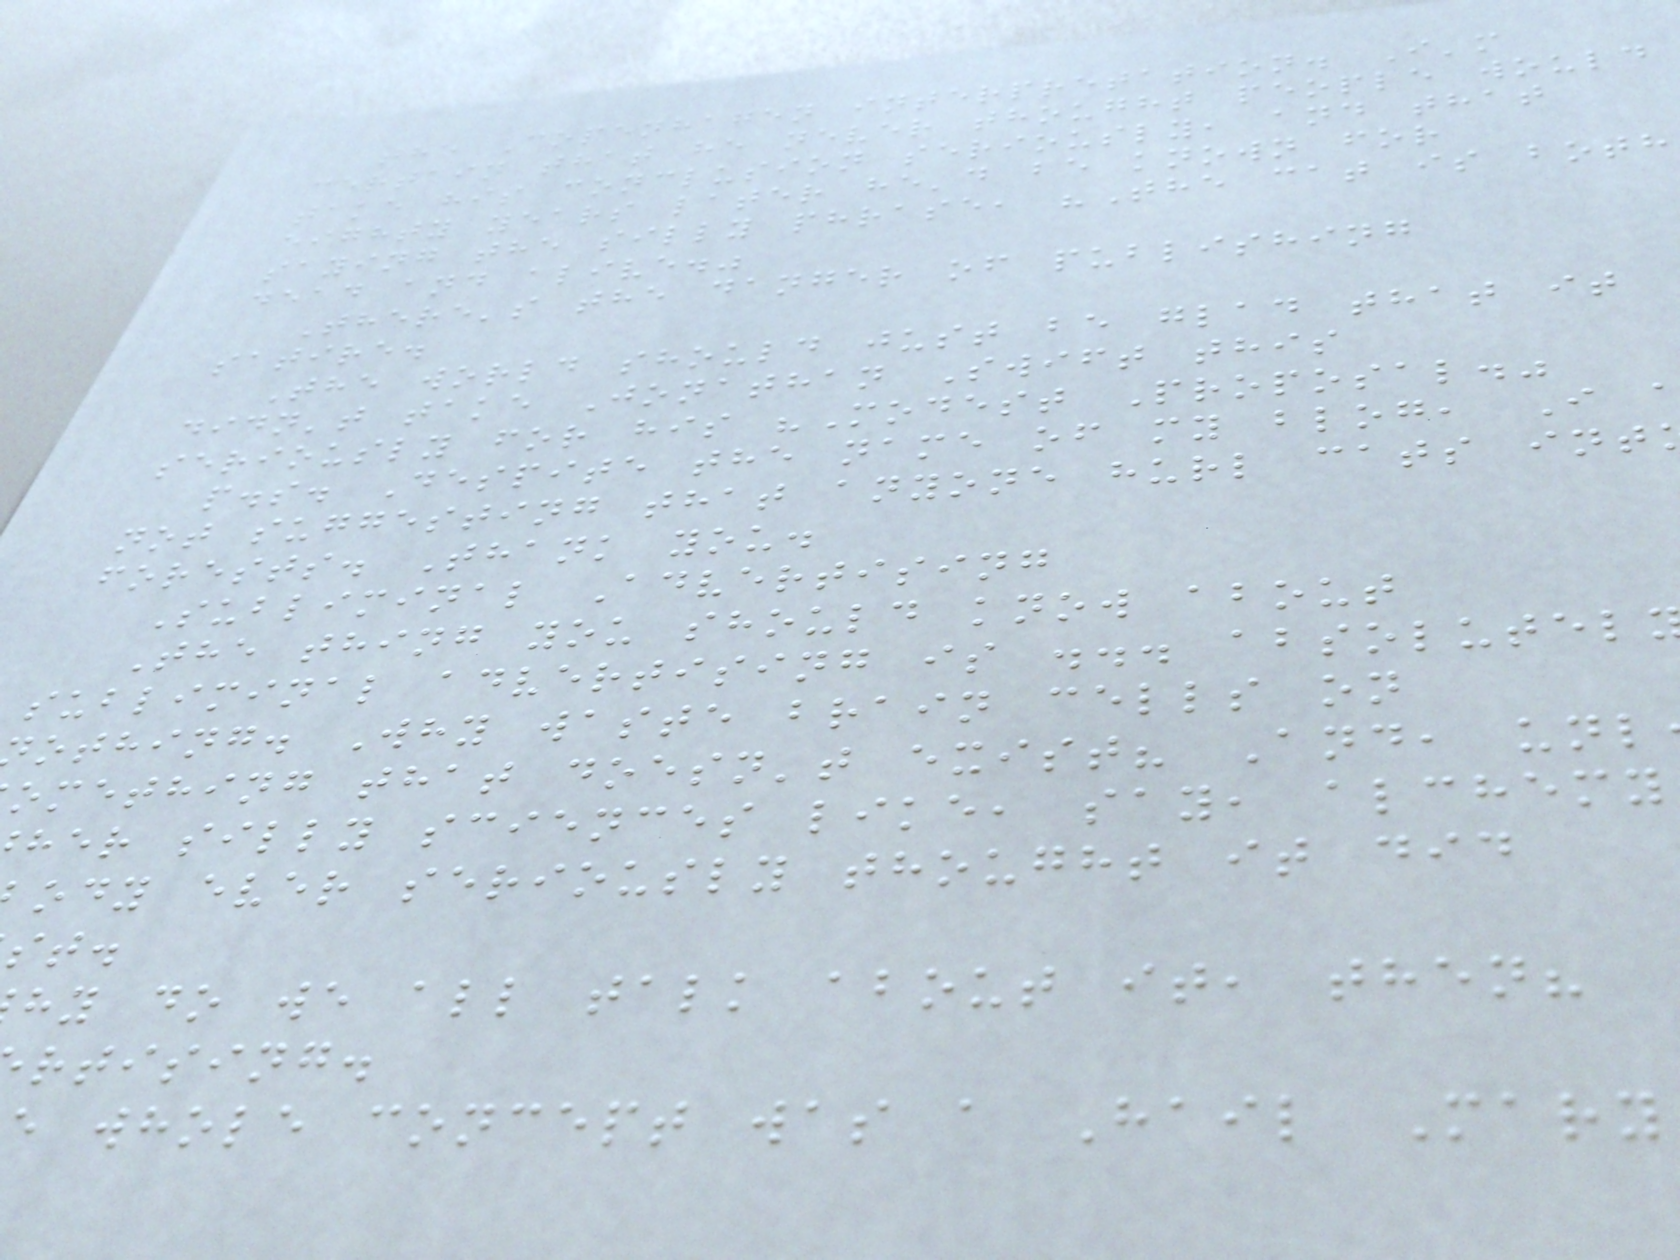the Copenhagen interpretation. I'm
certain that he never thought people would
take his conclusion seriously, and that
eighty years later he'd be known for
saying the silly phrase, "The cat is both
dead and alive."
There's the danger of publishing
satire.
The world should just be glad that it
didn't take Jonathan Swift this
seriously for his "Modest Proposal."
p.s. Despite the name of my blog, I
not suggesting that anyone hurl cats int
forests. Thank you.
Subliminal Advertising
The thing you should know about
subliminal advertising is ... absolutel
othing. Why waste brain cells on
omething that doesn't exist? And, unl
her silly sciences like, say, alchemy
ody ever seriously thought it did
hy do we all talk about it, then?
rtising.
whole concept was a Hail Mary
